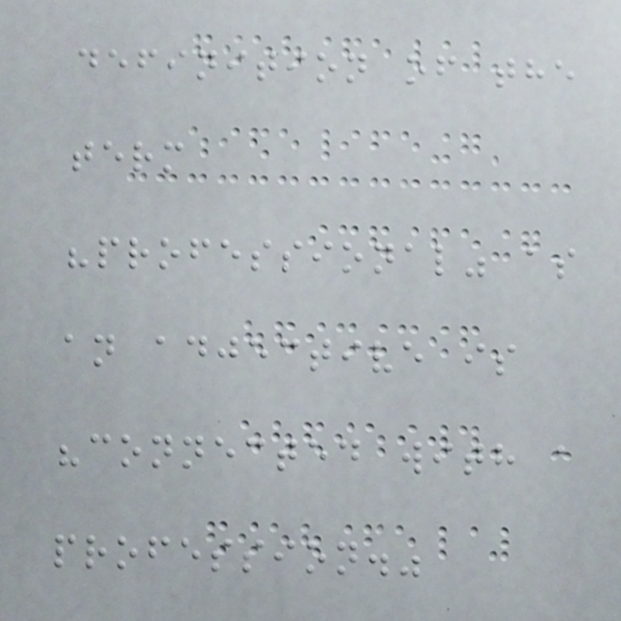definition of the
term
"professional" as
an adjective is
"connected with a
profession."
